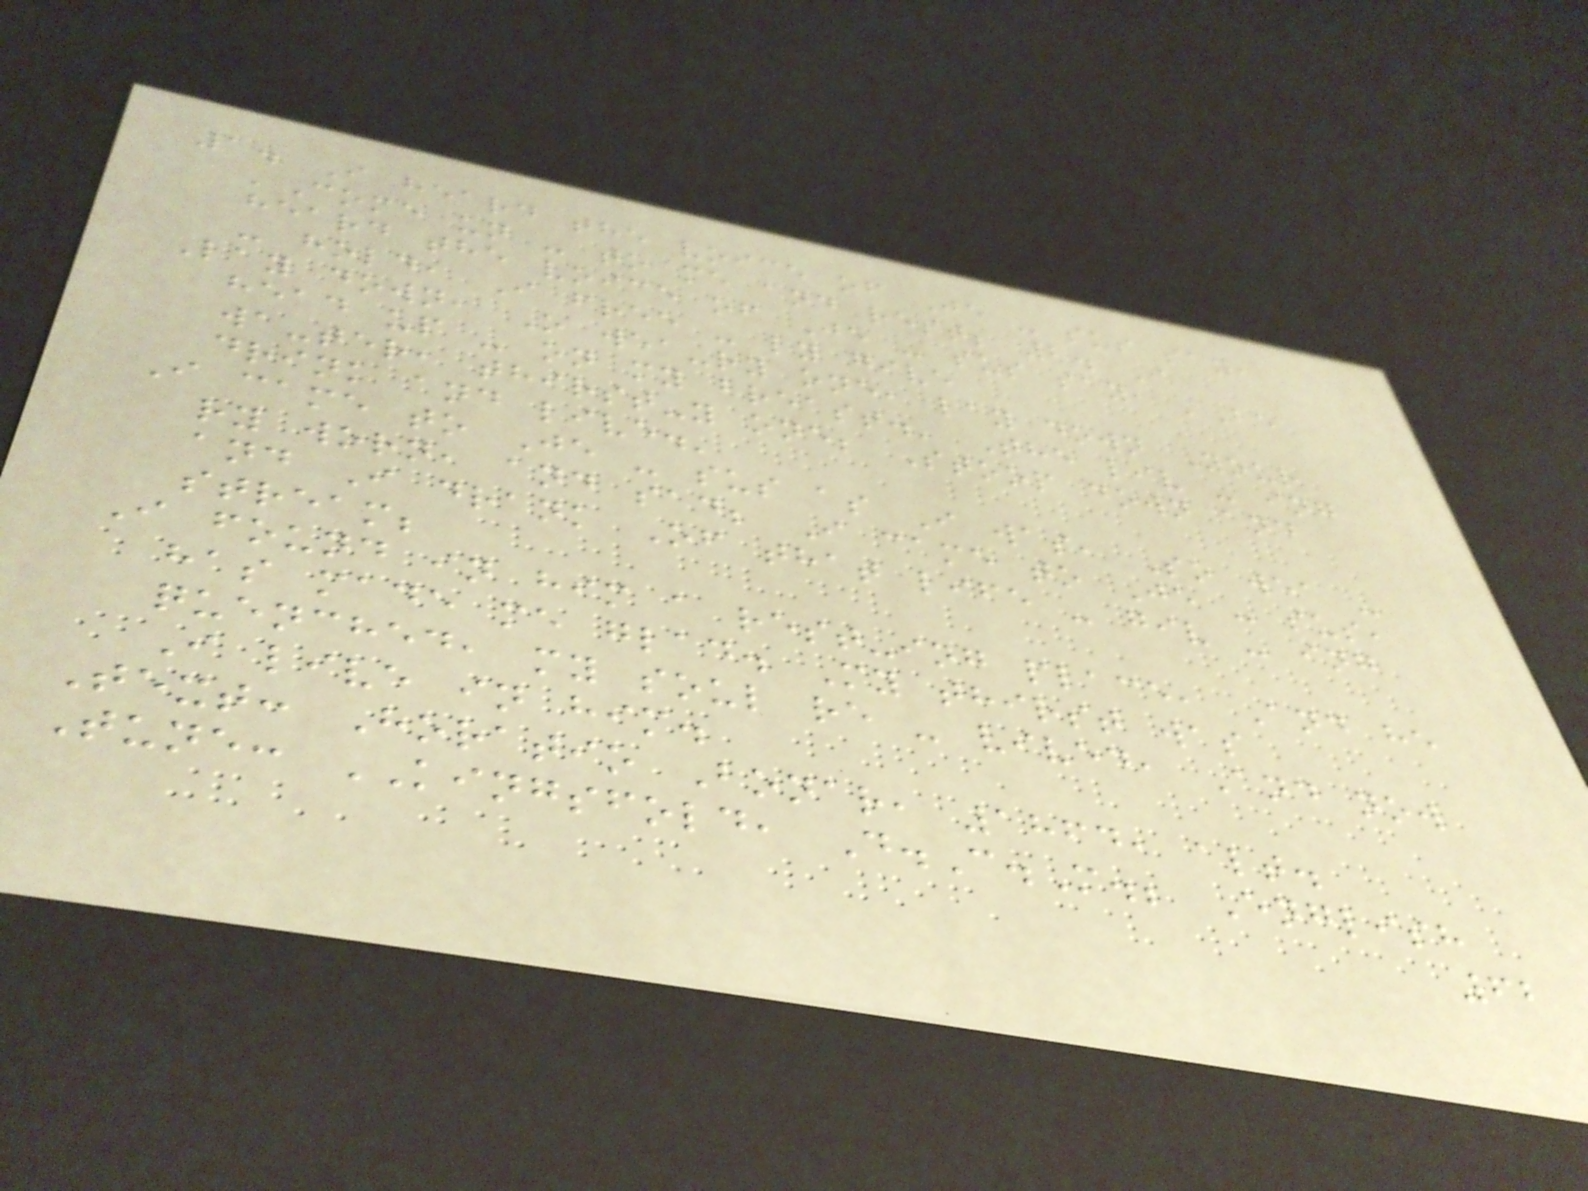1. I heard the voice of Je - sus say,
'Come un - to me and rest; 2. I
heard the voice of Je - sus say, 'Be
- hold, I free - ly give
Lay down, O wea-ry one, lay down Your
head up - on my breast.' The liv - ing
wa-ter, thirst-y one; Stoop down and
drink and live.'
I came to Je - sus as I was, So wea -
ry worn, and sad; I came to Je - sus,
and I drank Of that life - giv - ing
stream;
I found in him a rest-ing place, And he
has made me glad. My thirst was
quenched, my soul re - vived, And now
I live in him.
Text: Horatio Bonar, 1864, alt.
Tune: KINGSFOLD, D.C.M.; English
62
